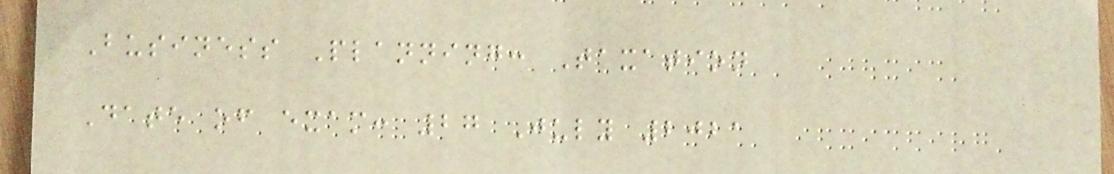Business Planning: Taxation
Date of exam: 27 July 2021
